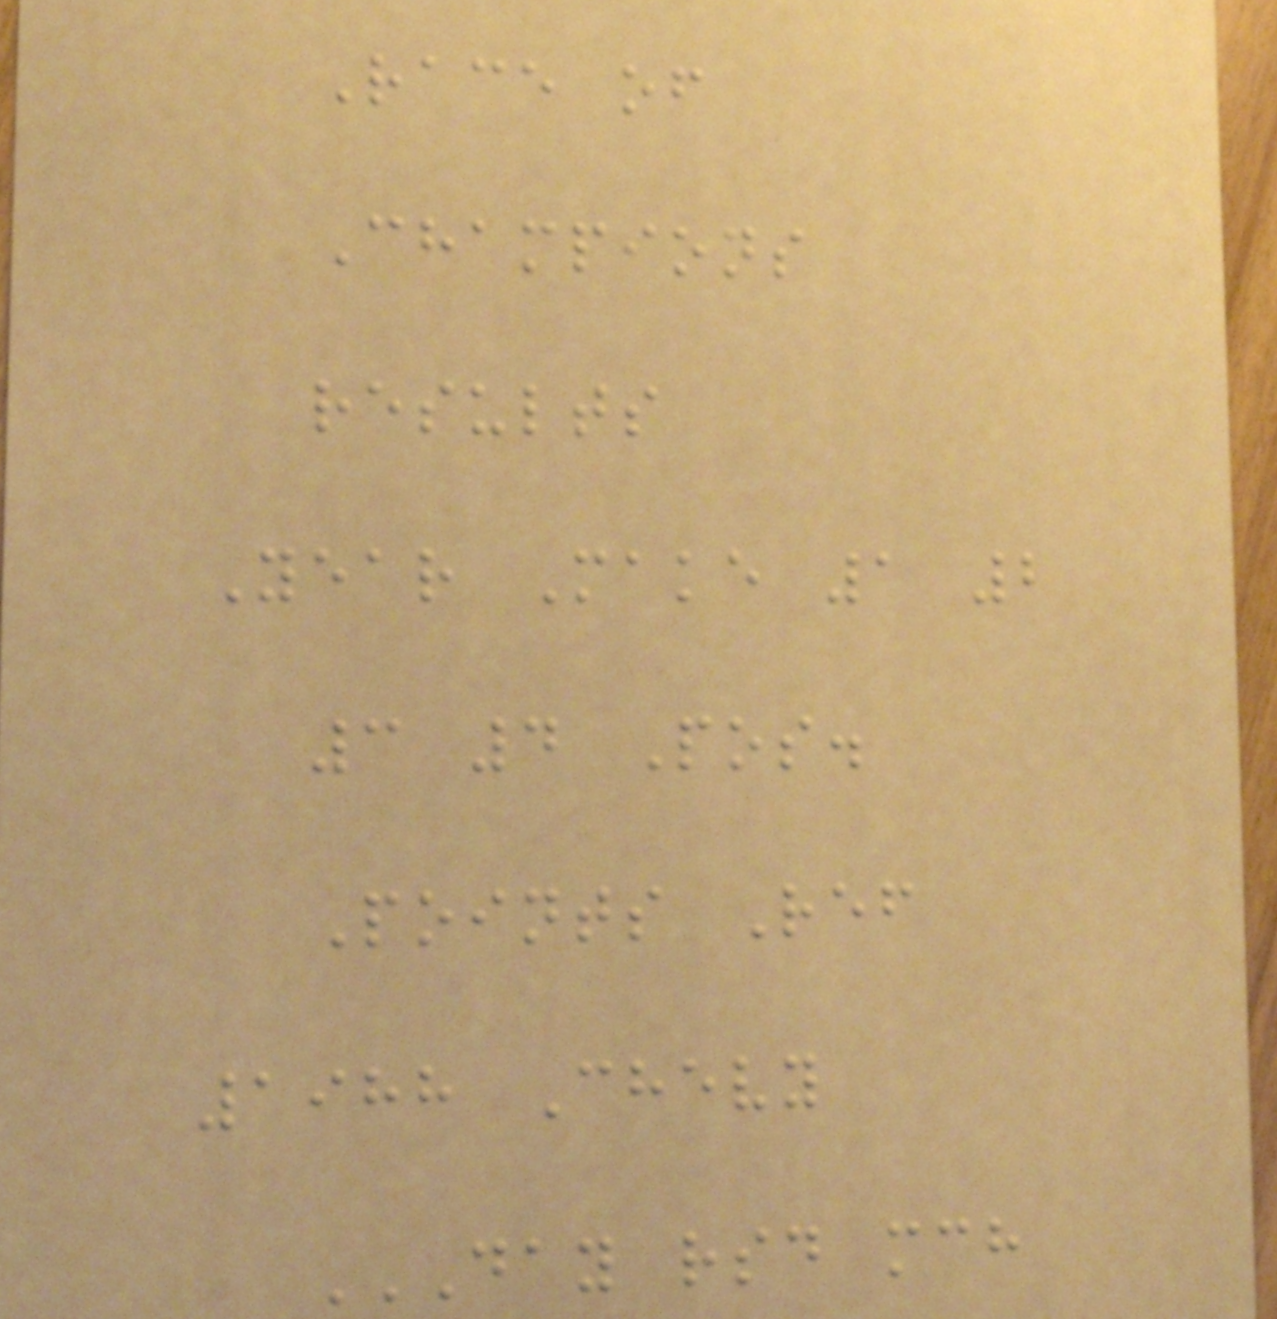Race of
Champions
results
Year Make 1 2
3 4 Pos.
Points Ref
1988 Chevy
DAY RSD MCH
